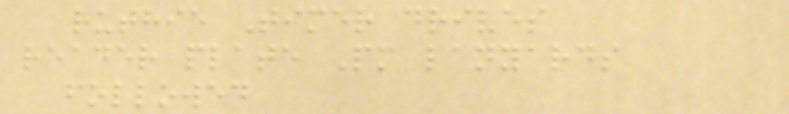ruthie Timer drives
reader plate Pm lanyards
followed
